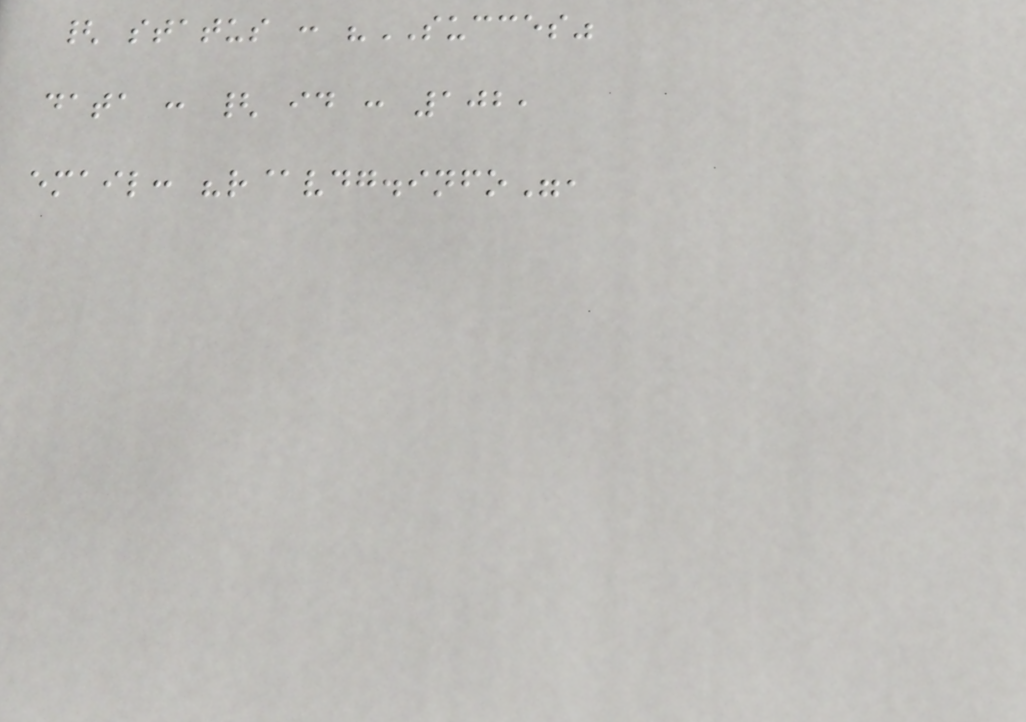{ status : "SUCCES"
data : { id : 102,
email: "r@vdg.info",
